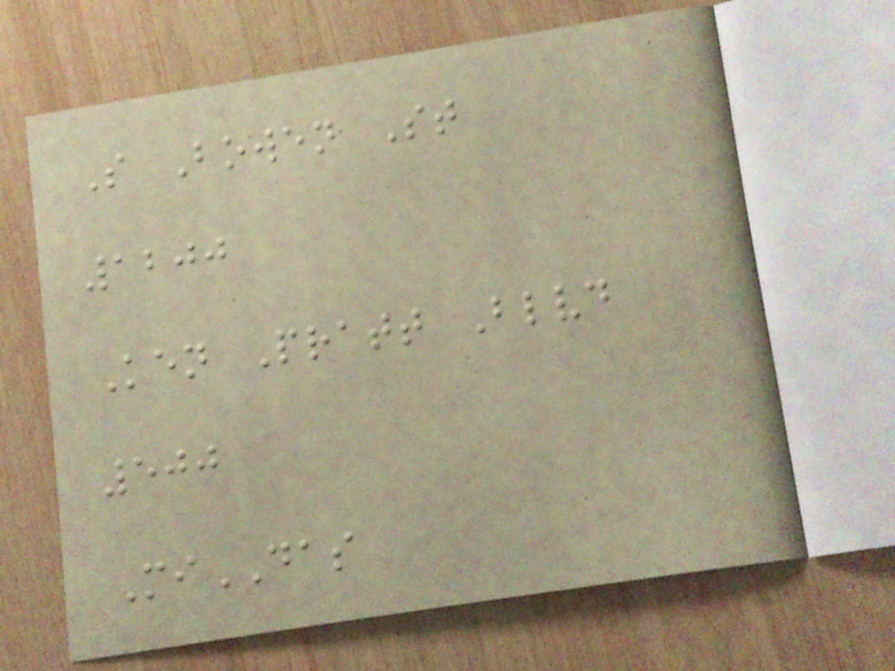S Bowen St
1200
Ken Pratt Blvd
500
MiDAS
